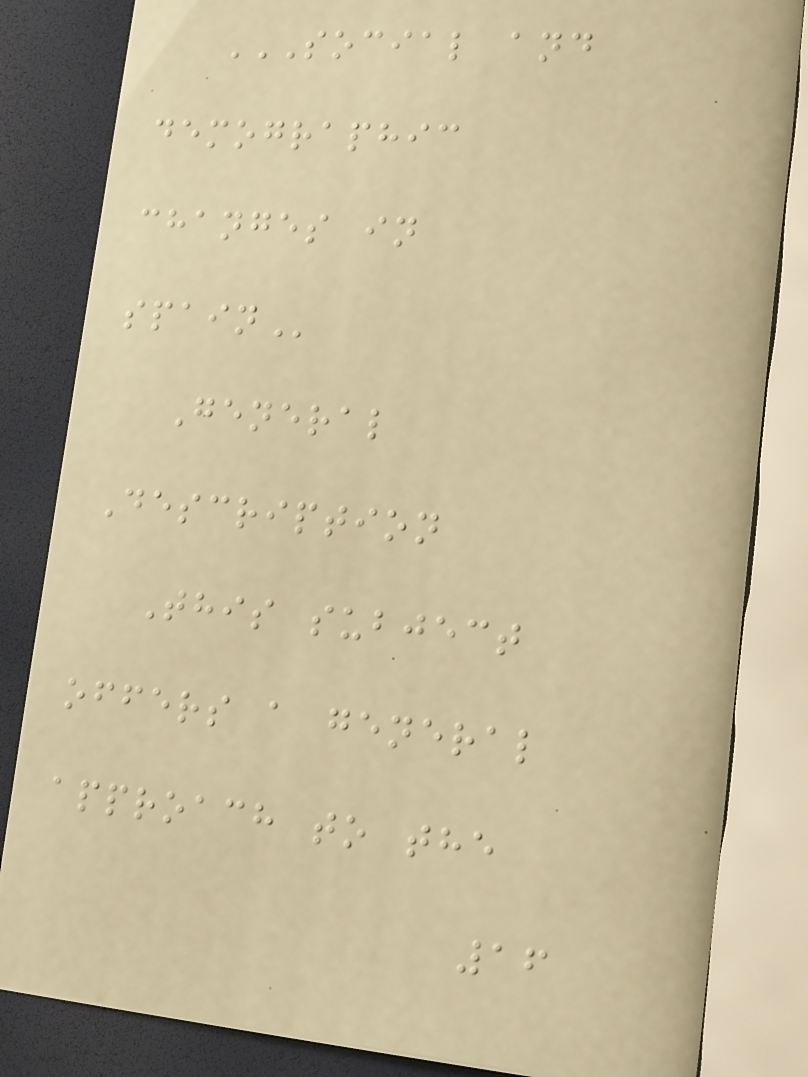SOCIAL AND
DEMOGRAPHIC
CHANGES IN
SPAIN
General
Description
This subject
offers a general
approach to the
16
